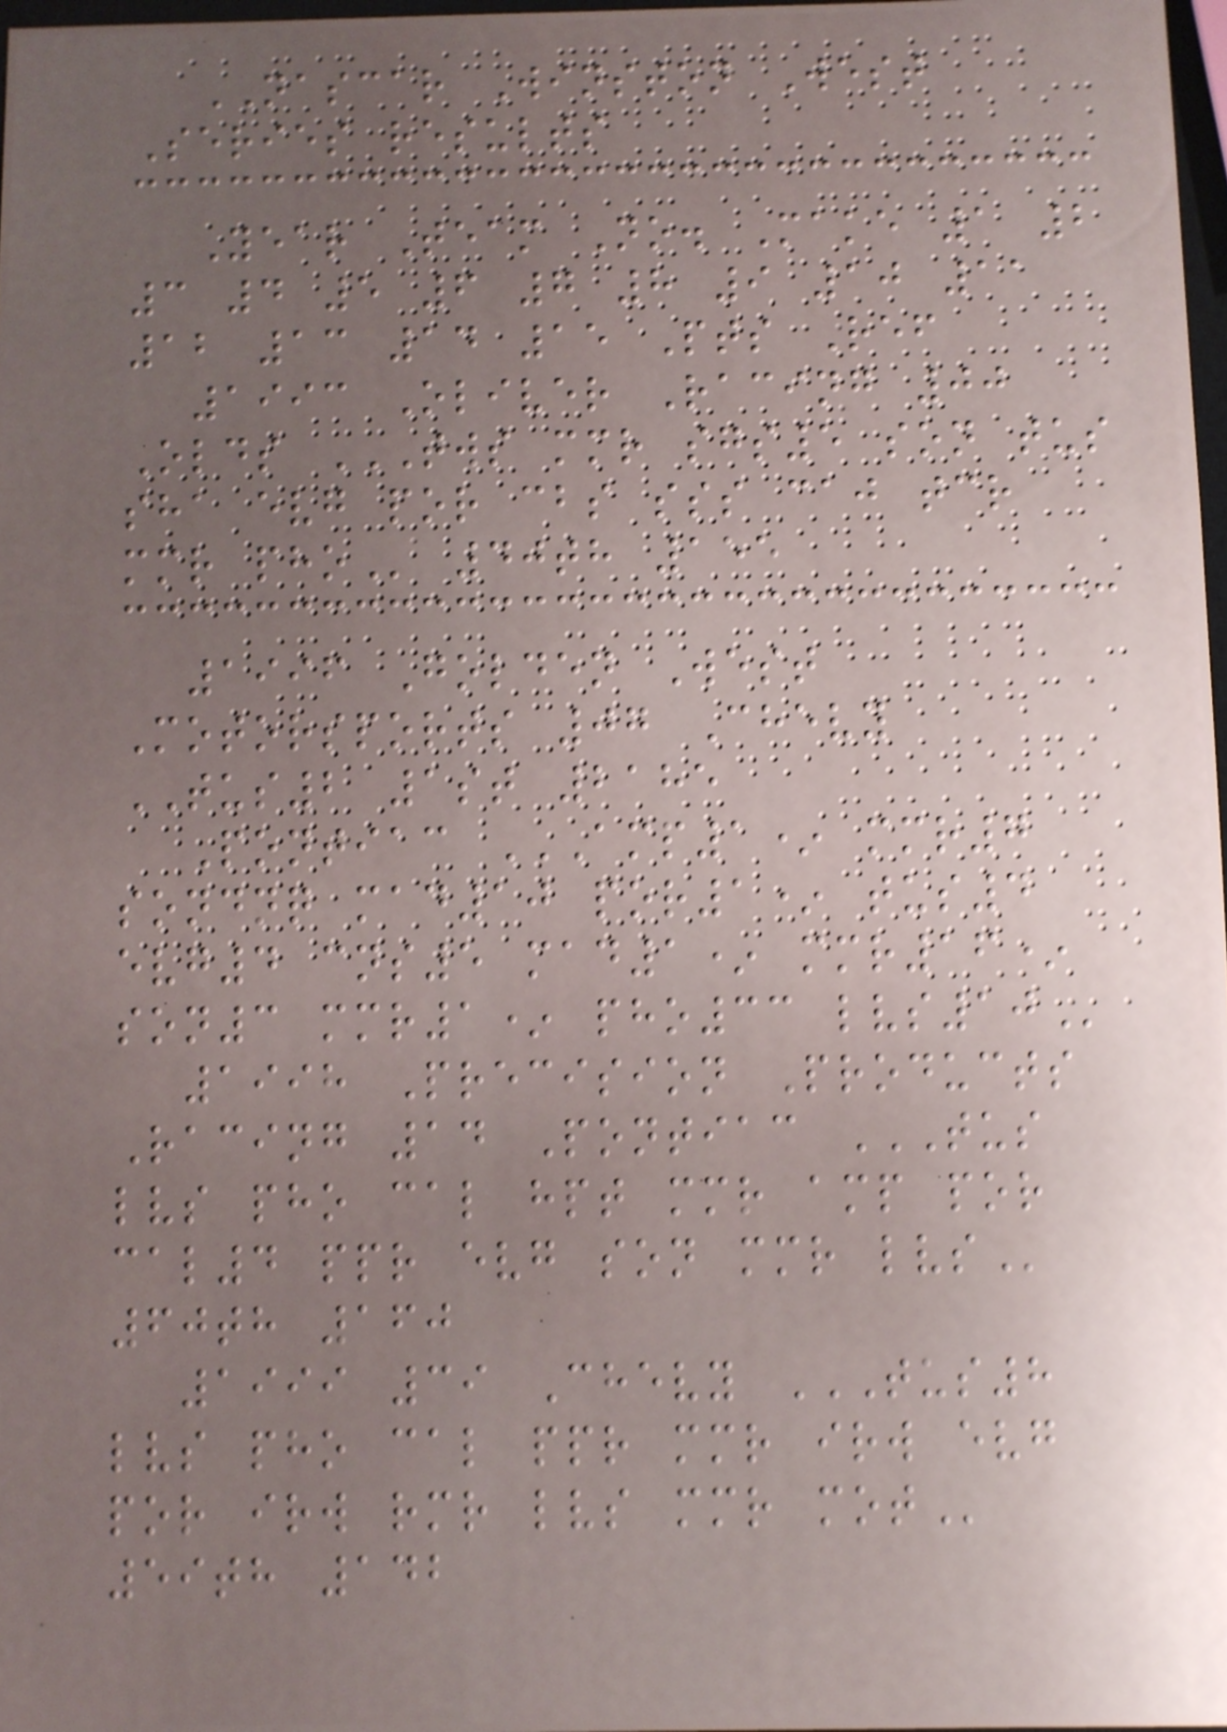NASCAR Winston West
Series results
Year Team No. Make 1 2
3 4 5 6 7 8 9 10 11
12 13 14 15 Pts Ref
1993 Oliver Racing 00
Olds TWS MMR SGS5 SON TUS
SHA EVG POR CBS SSS CAJ TCR
MMR PHO 40th 155
1996 Golden West
Motorsports 07 Chevy
TUS2 1st 2185
Pontiac AMP1* MMR7
SONDNQ MAD10 POR1* TUS4
EVG4 CNS5 MAD1* MMR16*
SON3 MMR1* PHO33 LVS10
1998 Precision Products
Racing 14 Pontiac TUS
LVS PHO CAL HPT MMR AMP POR
CAL4 PPR EVG SON MMR LVS
60th 160
1999 39 Chevy TUS8
LVS PHO CAL PPR MMR IRW EVG
POR IRW RMR LVS MMR MOT
59th 142
